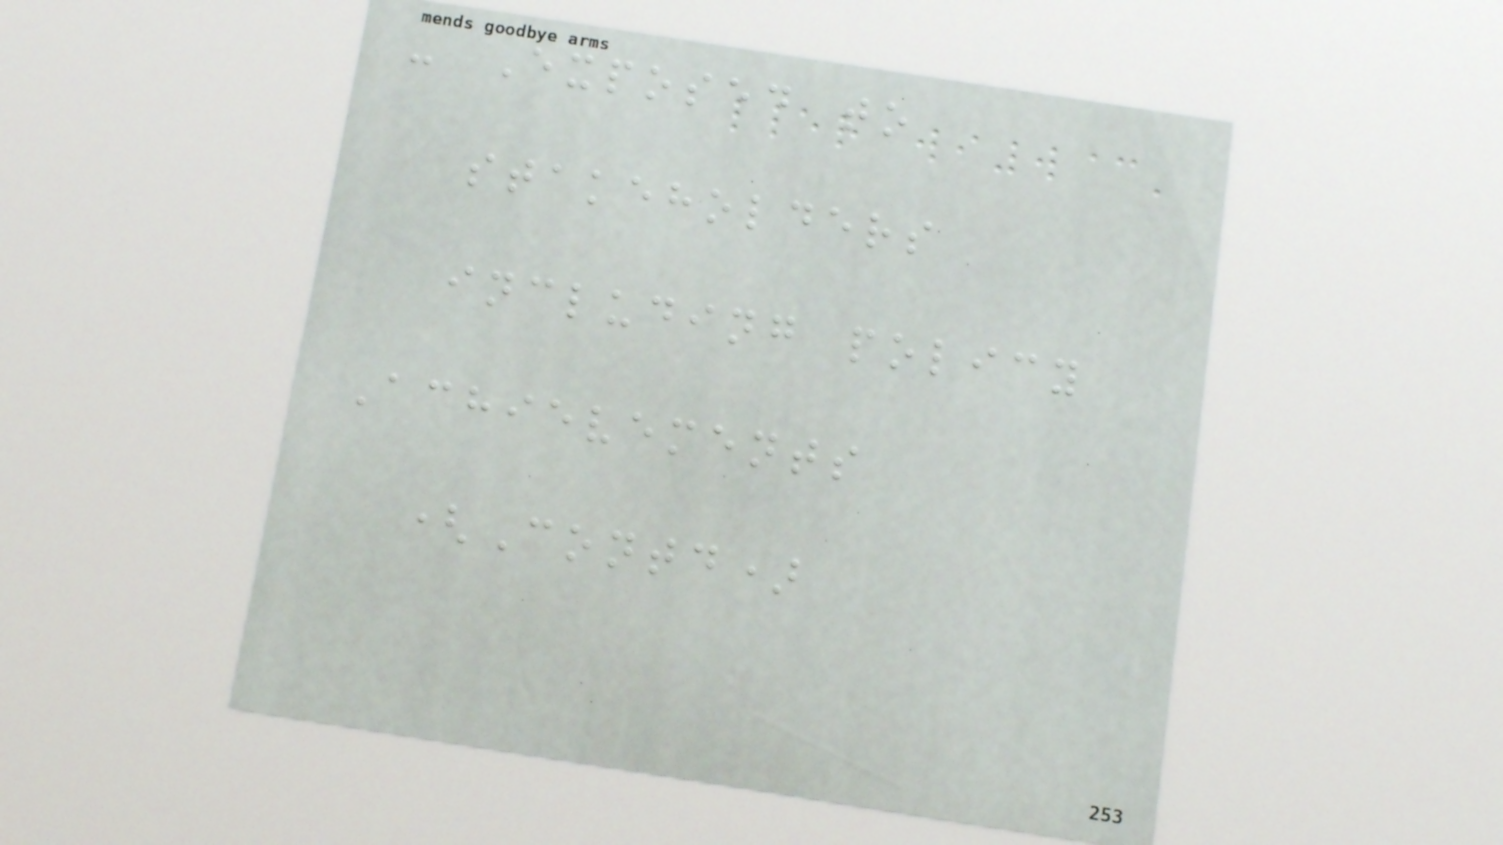- Exposed to
stakeholders
including policy
Achievements
(Contd)
